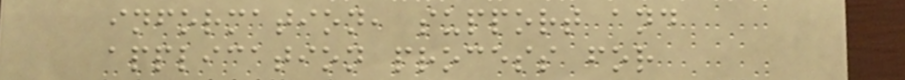information, support and
application process for
